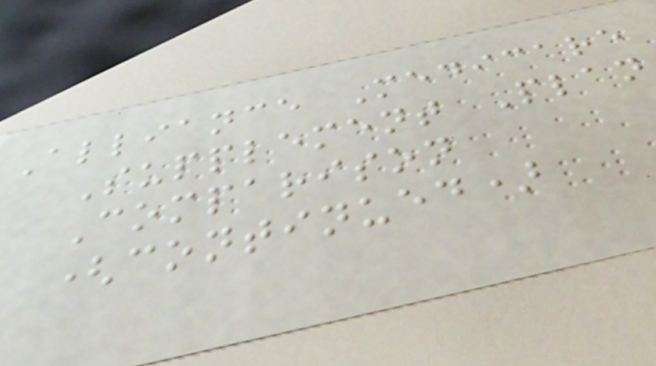Alliance Medicare
Supplement Plan
Comparison
(continued)
